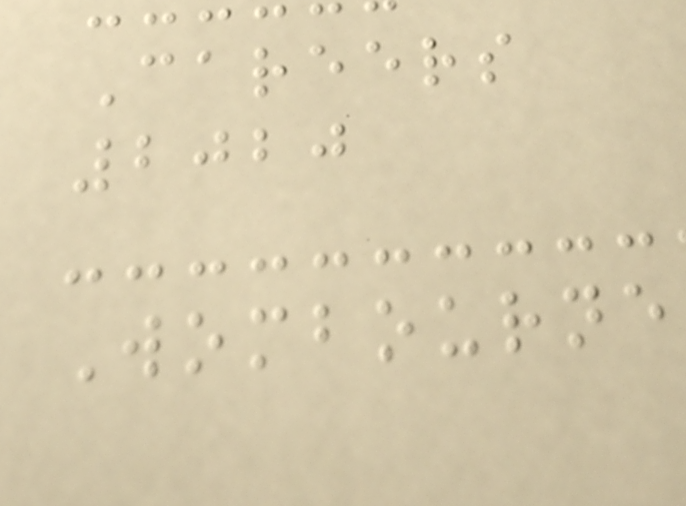Careers
2020
Wombourne
